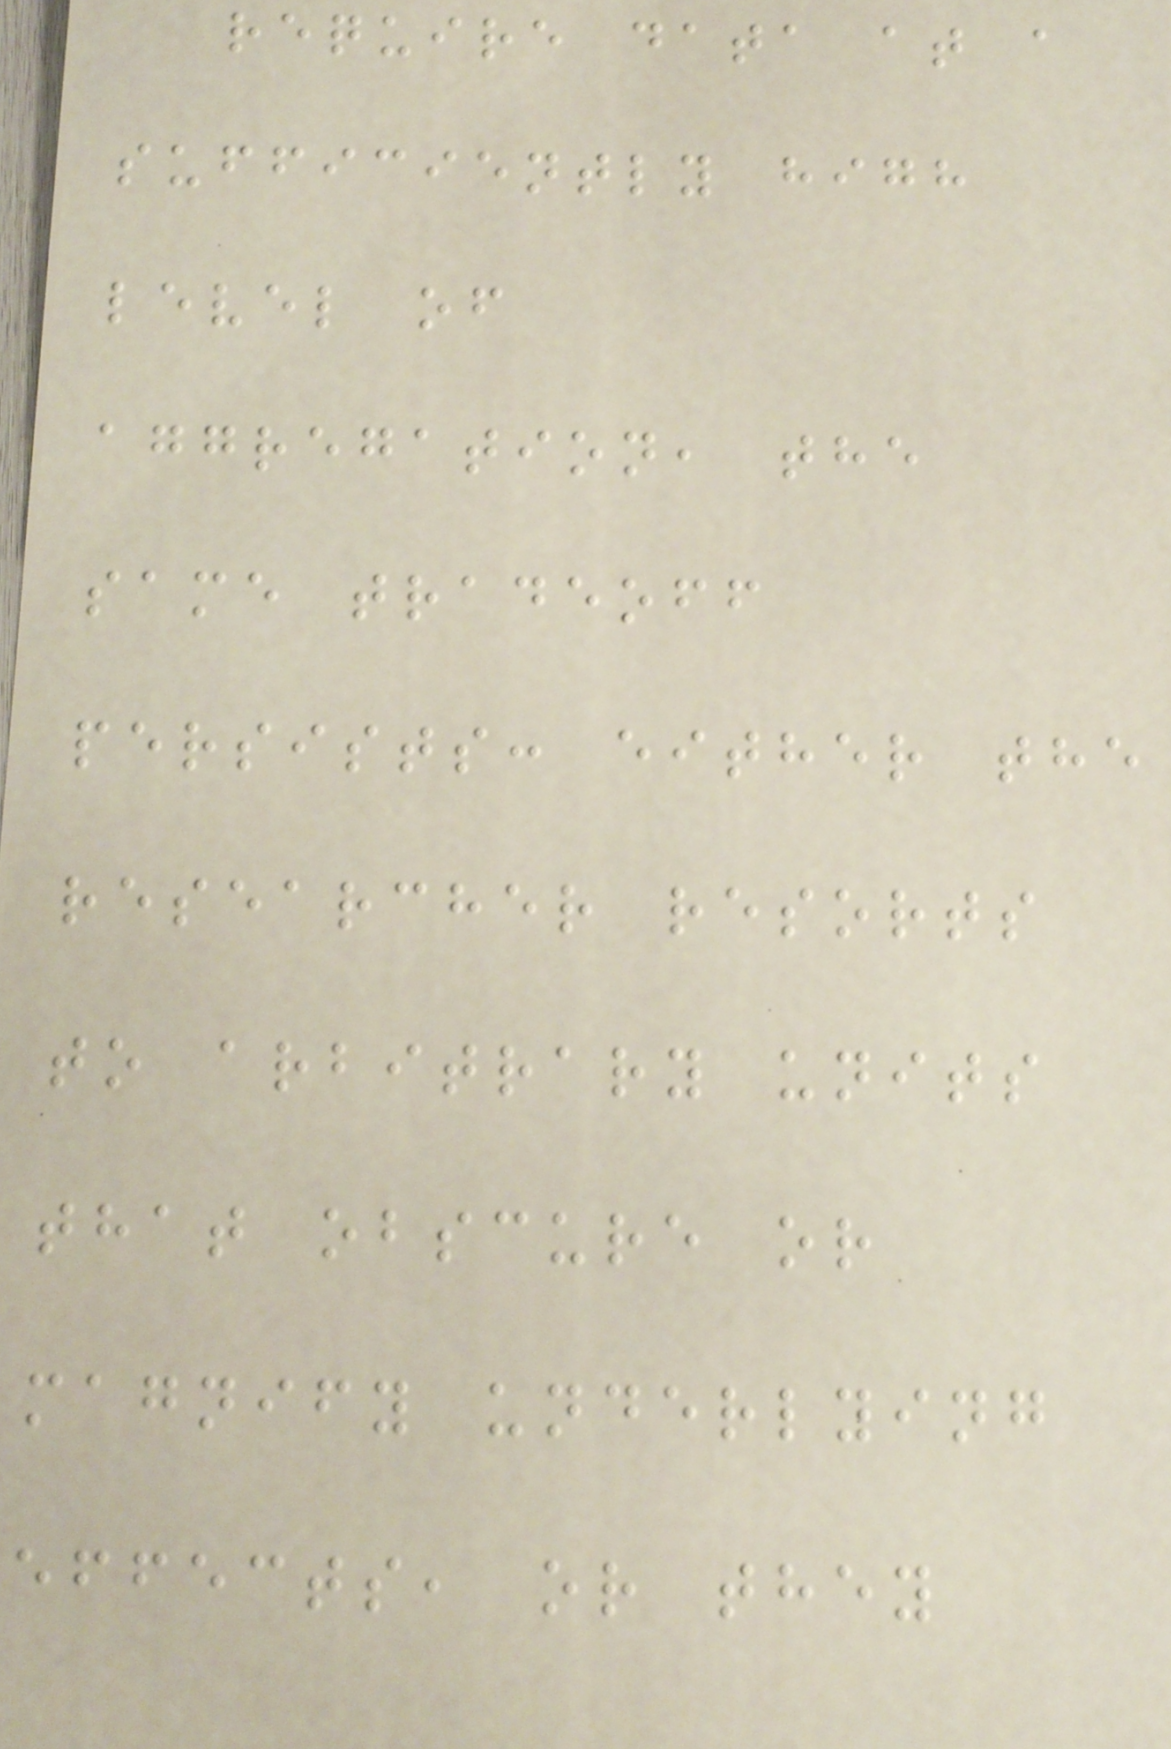require data at a
sufficiently high
level of
aggregation, the
same tradeoff
persists: either the
researcher resorts
to arbitrary units
that obscure or
magnify underlying
effects, or they
